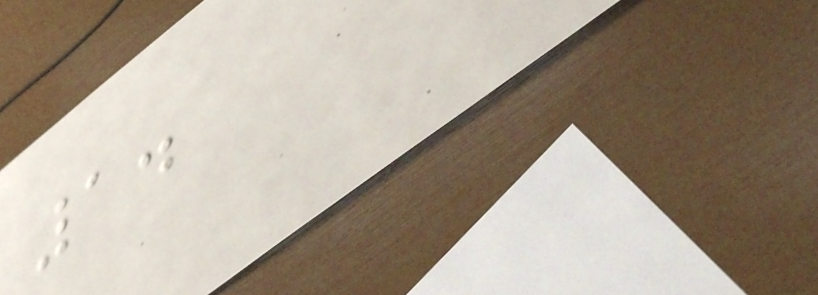1.
